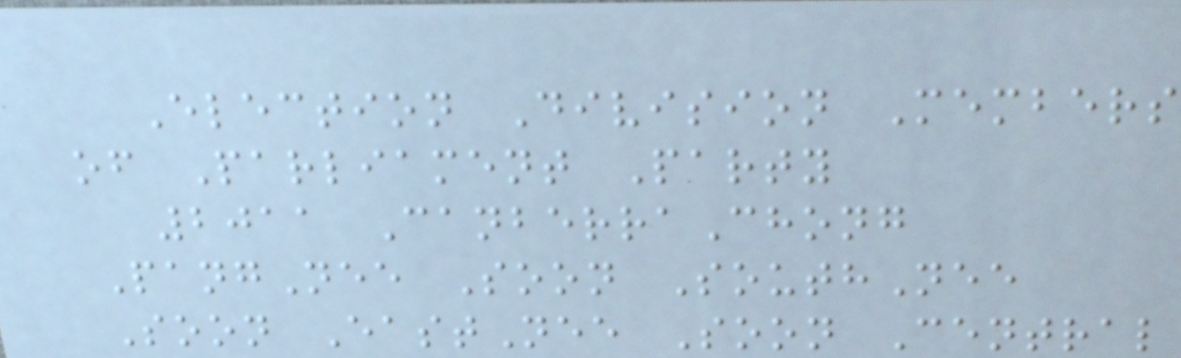Election Division Members
of Parliament Party
2011 CanberraChong
PangNee Soon SouthNee
Soon EastNee Soon Central
